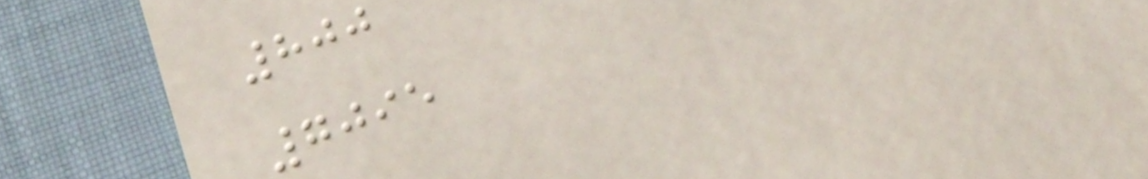800
7095
